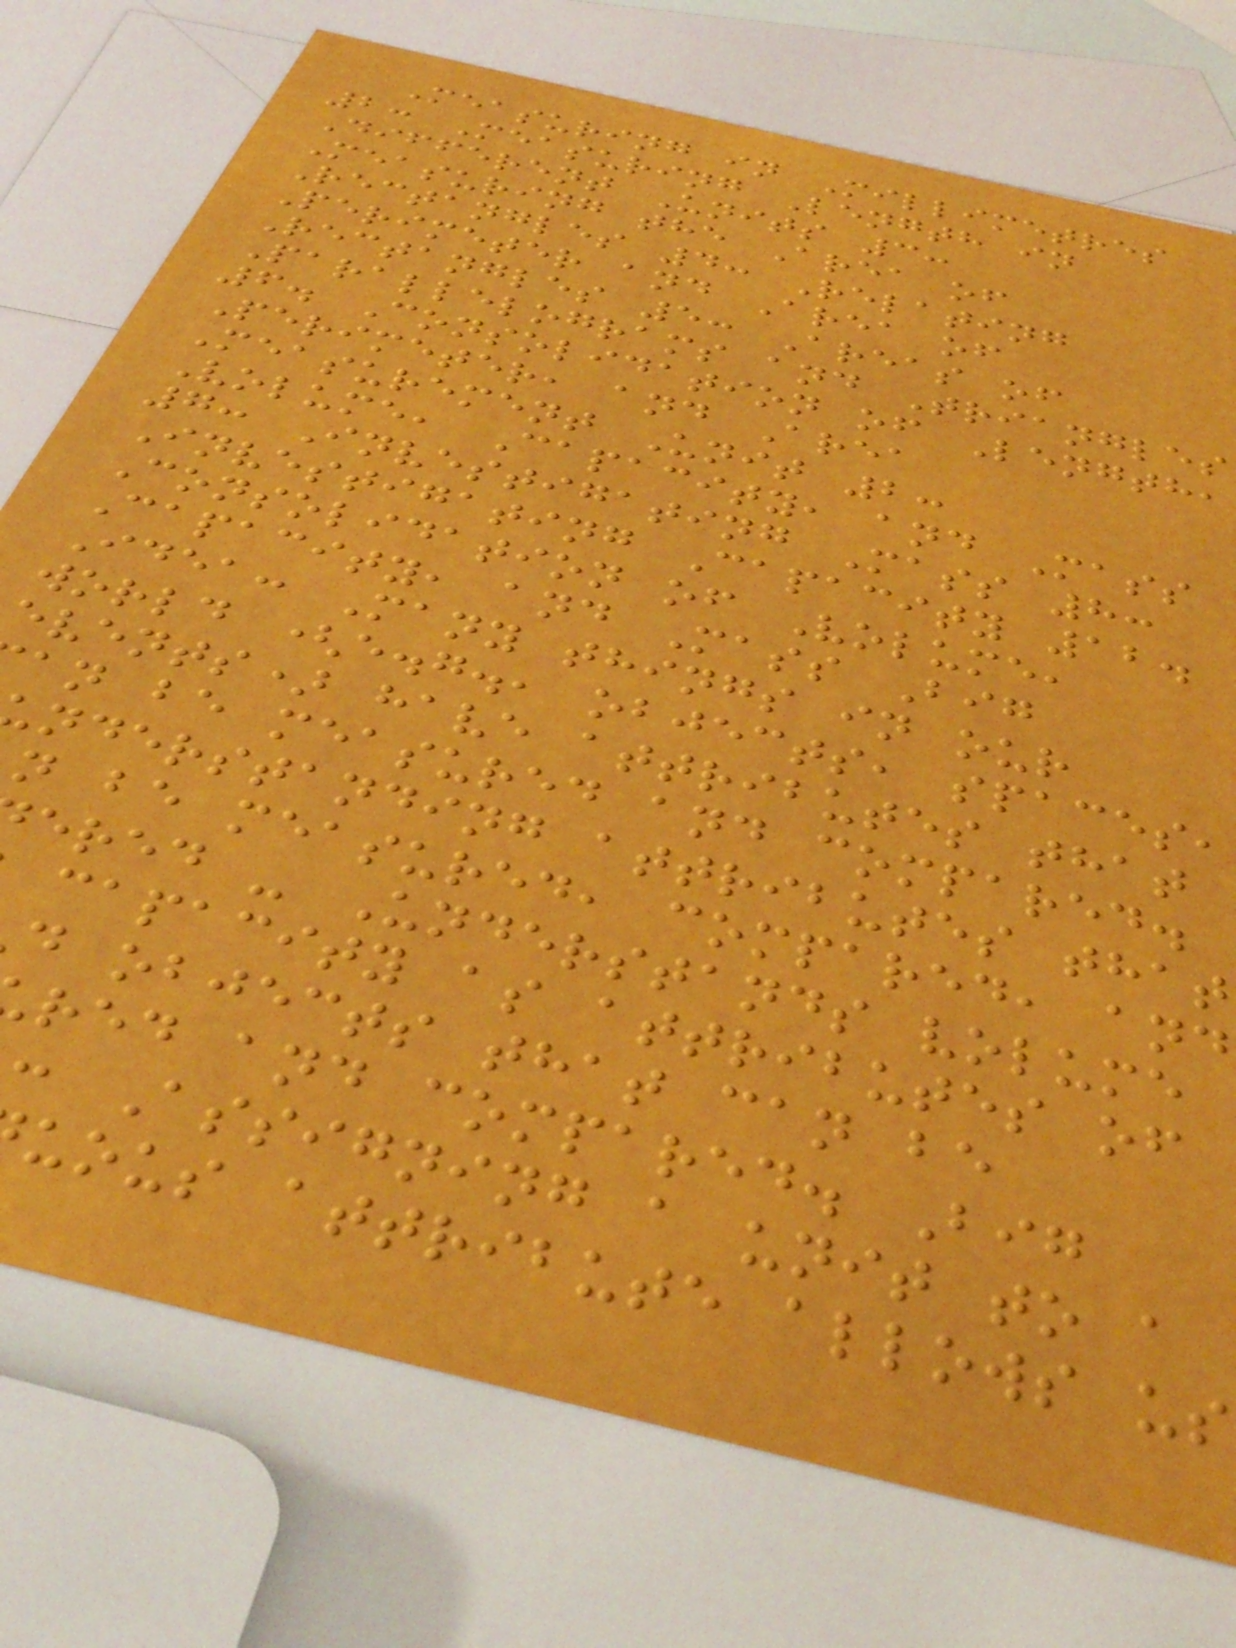Measuring in Millimetres
2: Measuring Length in
Different Units 3:
Measuring the Area of
Rectangles 4: Relating
Perimeter and Area of
Rectangles 5: Areas of
Parallelograms and Triangles
6. Consolidation of Length,
Perimeter, and Area
Measurement Unit 2:
Volume, Capacity, and Mass
7: Investigating Mass 8:
Investigating Capacity 12.
Consolidation of Volume,
Capacity, and Mass Big
Idea: Many things in our
world (e.g., objects, spaces,
events) have attributes that
an be measured and compared.
nderstanding attributes that
n be measured, compared, and
ered - Understands volume
capacity as attributes of
d objects that can be
red and compared. Big
: Assigning a unit to a
uous attribute allows us
